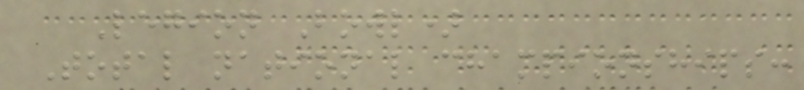Legion Bowl)
Total national championships:
